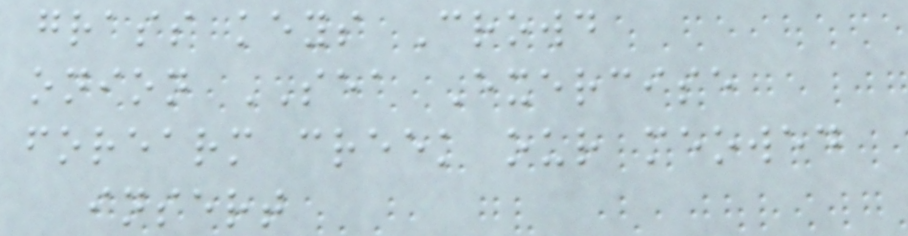grass keys Crowd
onion SEA Exercise
forearm creek our meowed
insert
